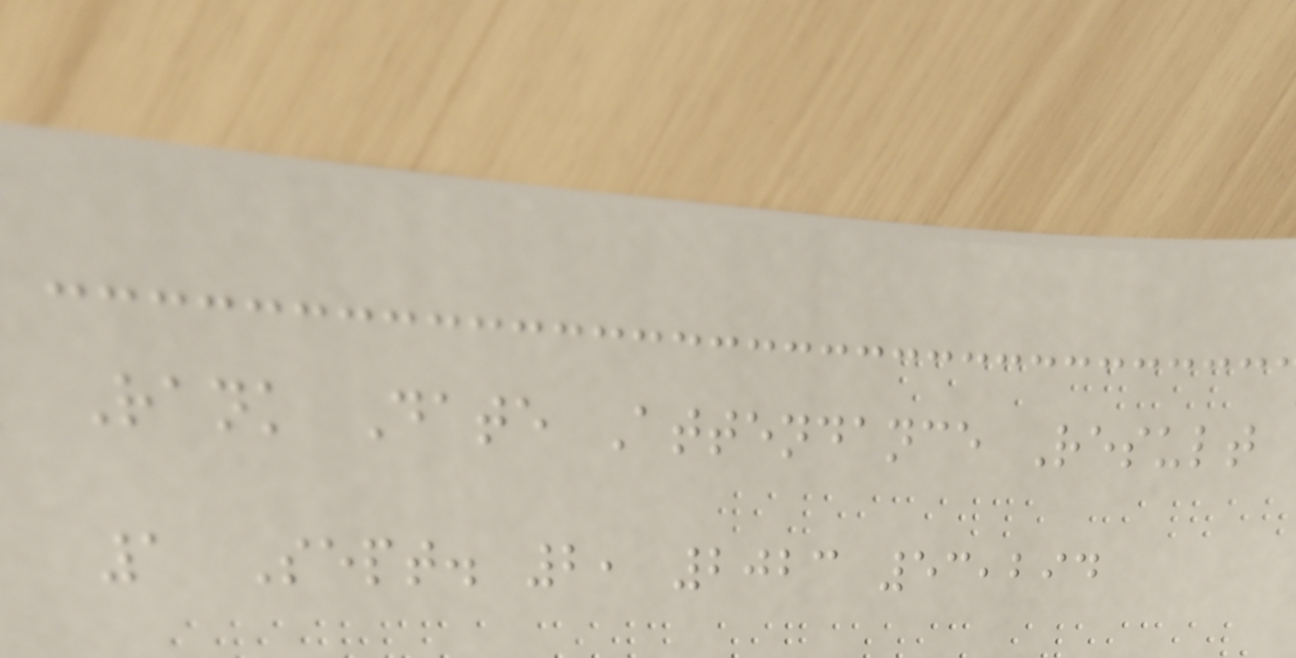Rank Date Attendance Result
1 Sept. 2, 2023 53,294
